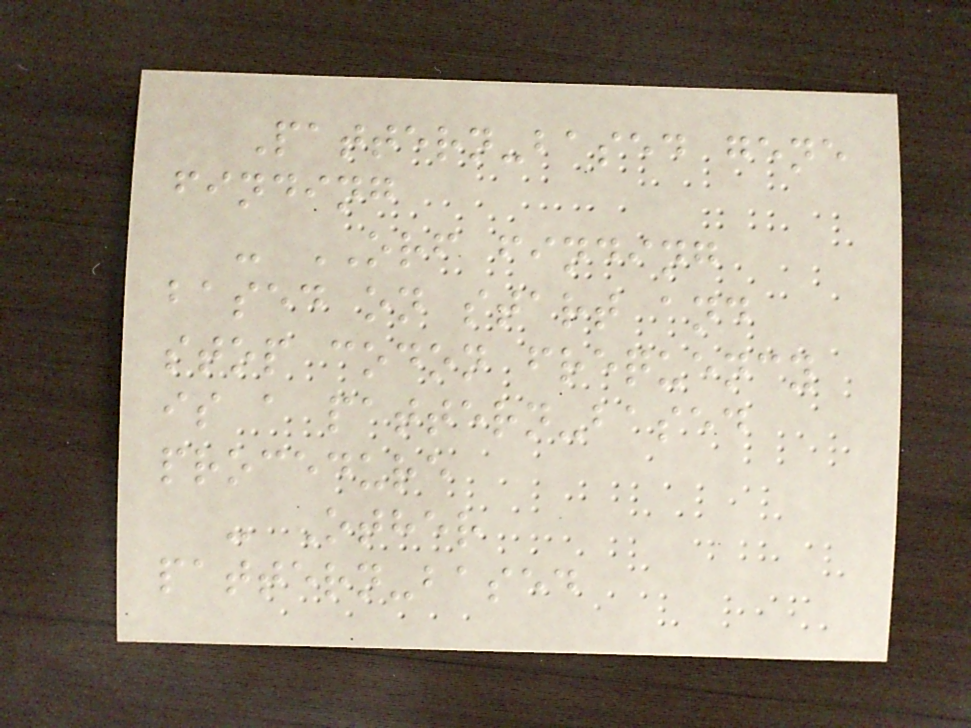Pattern-based gene
finding
- ORF finding
based on start and
stop codon frequency
is a pattern-based
procedure
- Other
pattern-based
